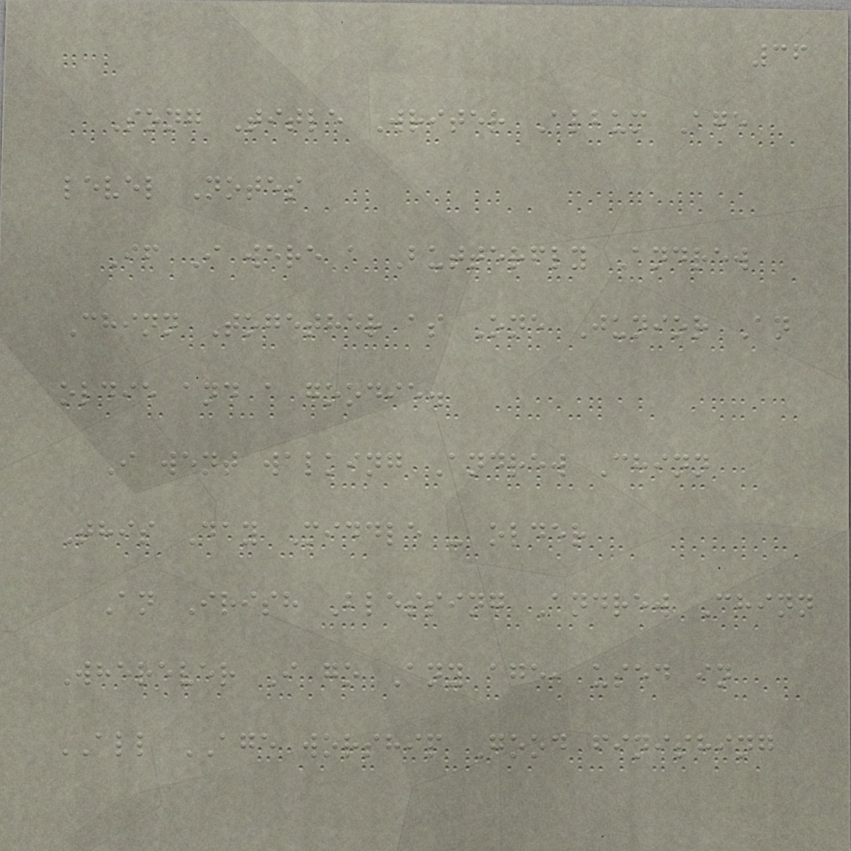36
Song Title Writer Album Age
level Notes
If I were a Butterfly Andrew
Chinn Together as One Junior An
oldie and a goodie.
I went walking Andrew Chinn
This Day Middle - older
An Irish Blessing Andrew Chinn
Wherever I go Any age, used in
ALL AGE worship Good finishing
